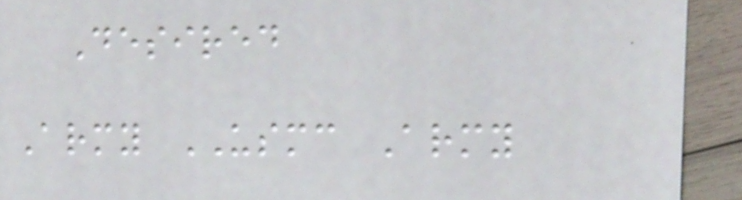Desired
Army USMC Army
